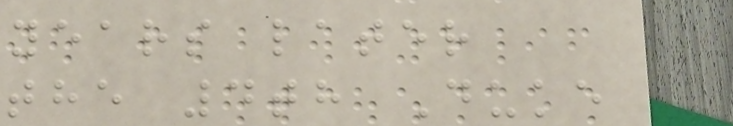years later
the 4th Duke
